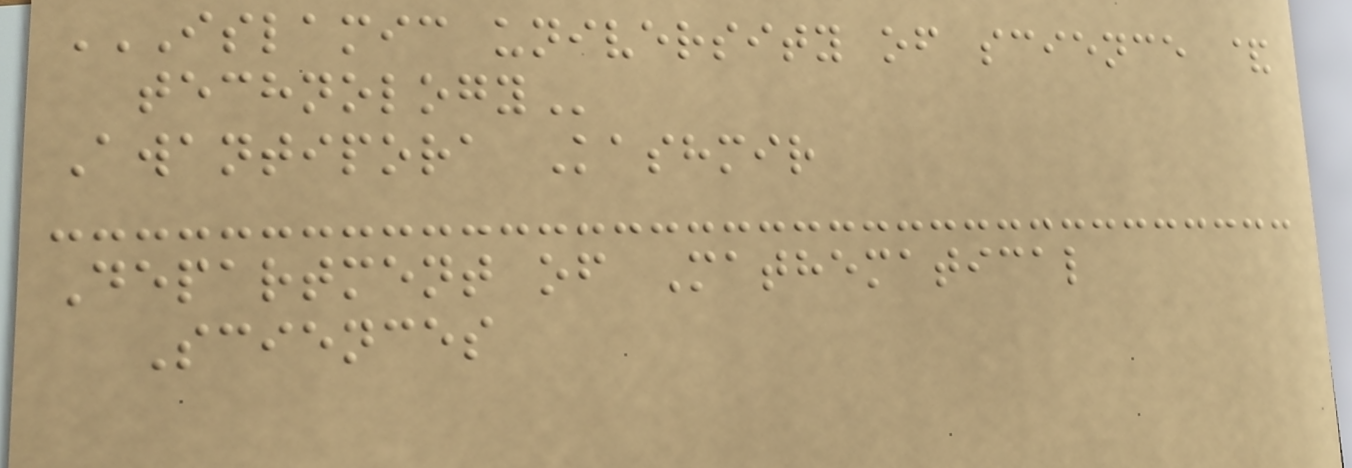ISLAMIC UNIVERSITY OF SCIENCE &
TECHNOLOGY
Awantipora Kashmir
Department of Mathematical
Sciences
